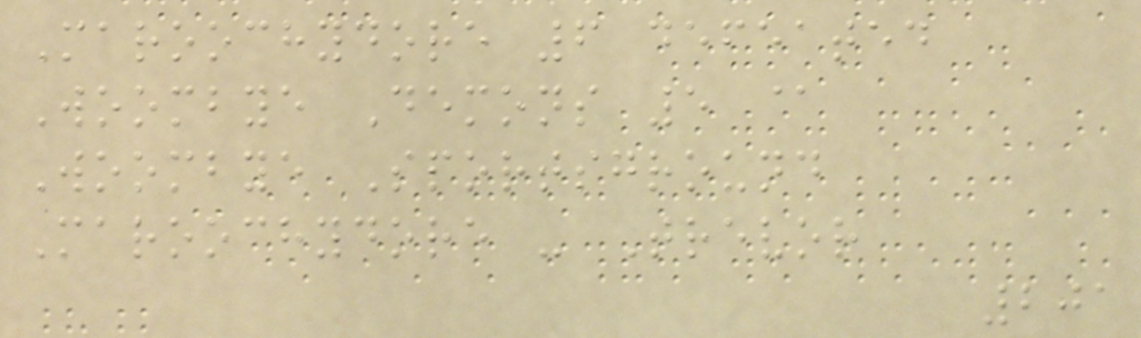Maroochydore 6 defeated
Woombye Demons 5 @
Woombye Sportsground
Maroochydore - Trevor
201
